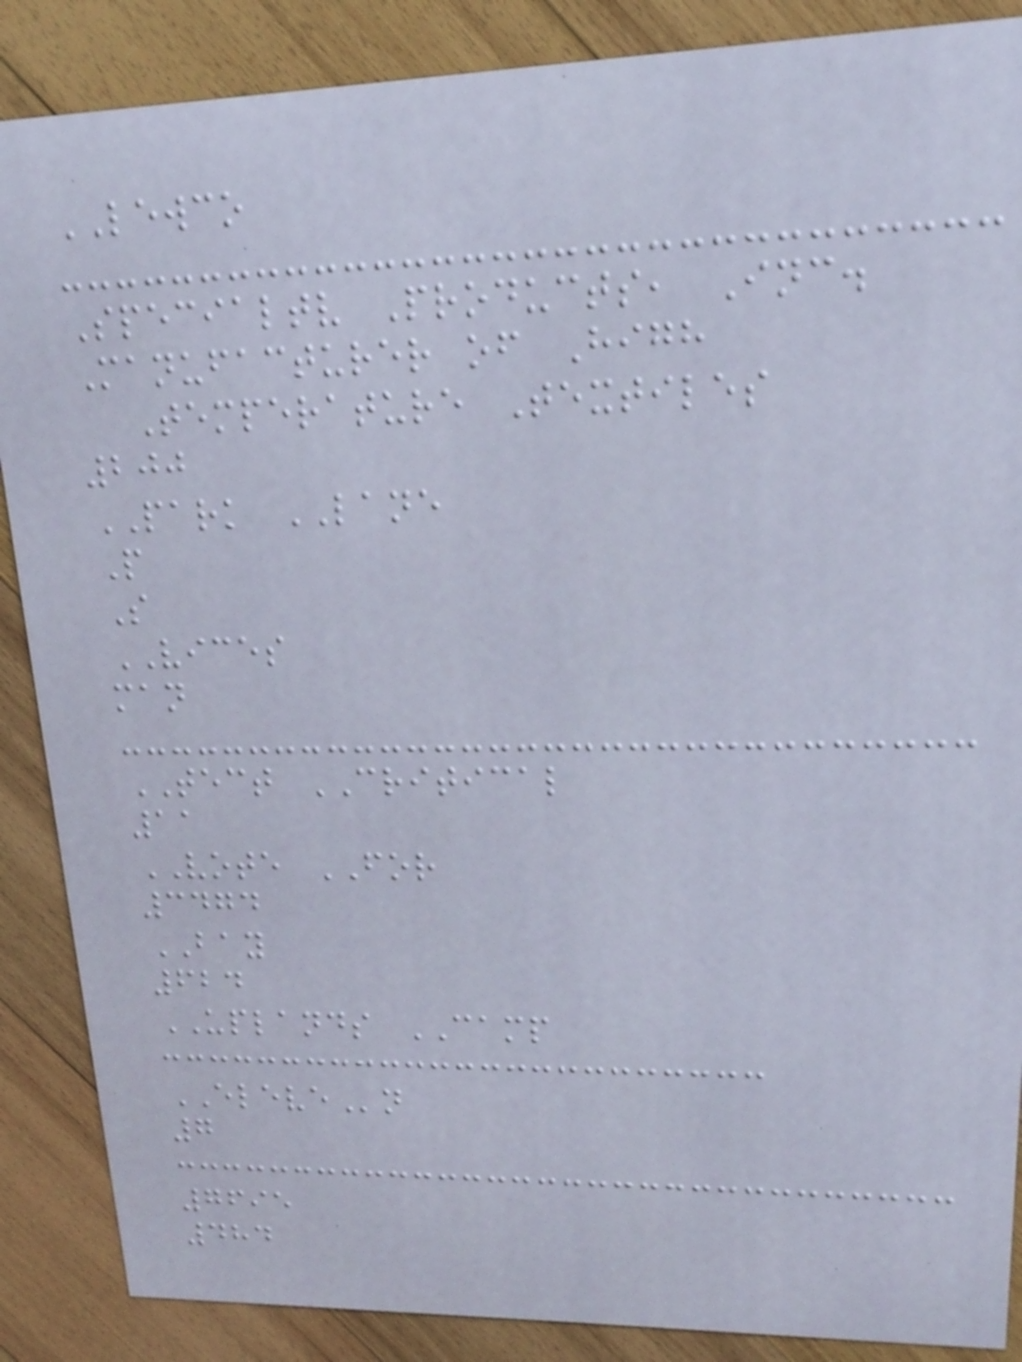LEWCO
Specialtv Products, Inc.
Manufacturer of High
Temperature Textiles
200
PARK LANE
P
S
VICES
man
TECT CRITICAL
11
VOTE FOR
3474
BAY
624
UPLANDS CAMP
ELEVEn
7
7695
484
